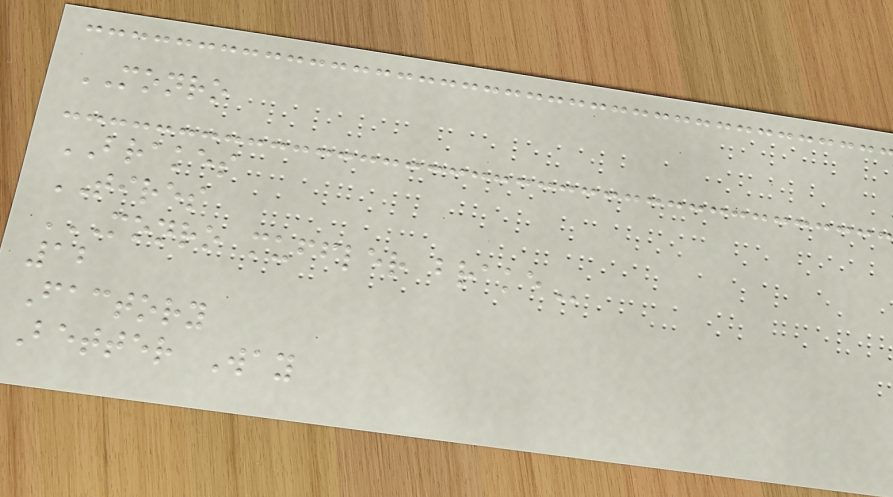MONRO
BRAKES
TIRES
MONRO MUFFLER BRAKE
12
Factory
Better Way
